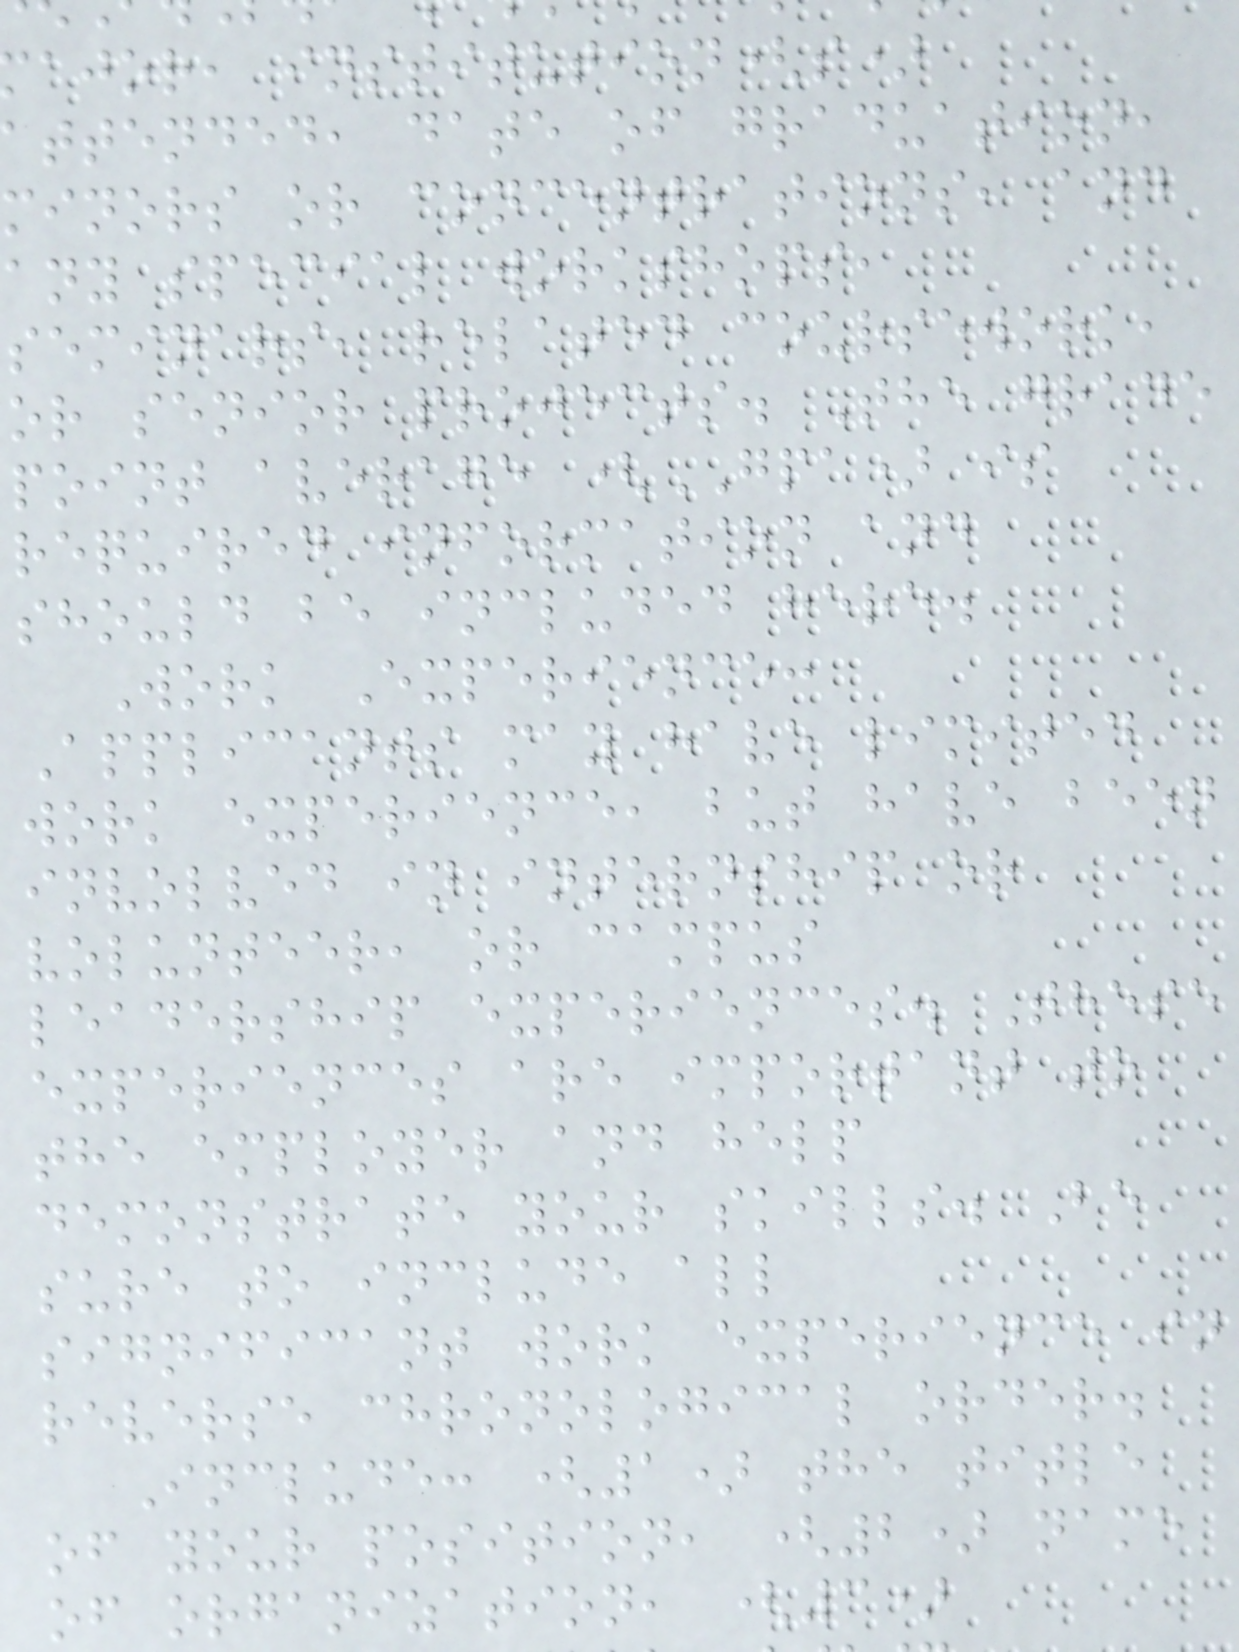ajor, institution(s)
attended, date of graduation,
minors or concentrations, and
any special workshops,
seminars, related coursework,
or senior projects. The grade
point average (GPA) is
required information and
should be included here.
Work Experience:
Applicants may have limited
work experience, but have been
involved in internship or
volunteer, or campus
leadership experiences. These
experiences are important to
the employer and help
demonstrate your skills. Be
sure to include all
significant work experience in
reverse chronological order.
Include: (1) the title
of your position, (2) name
of organization, (3)
